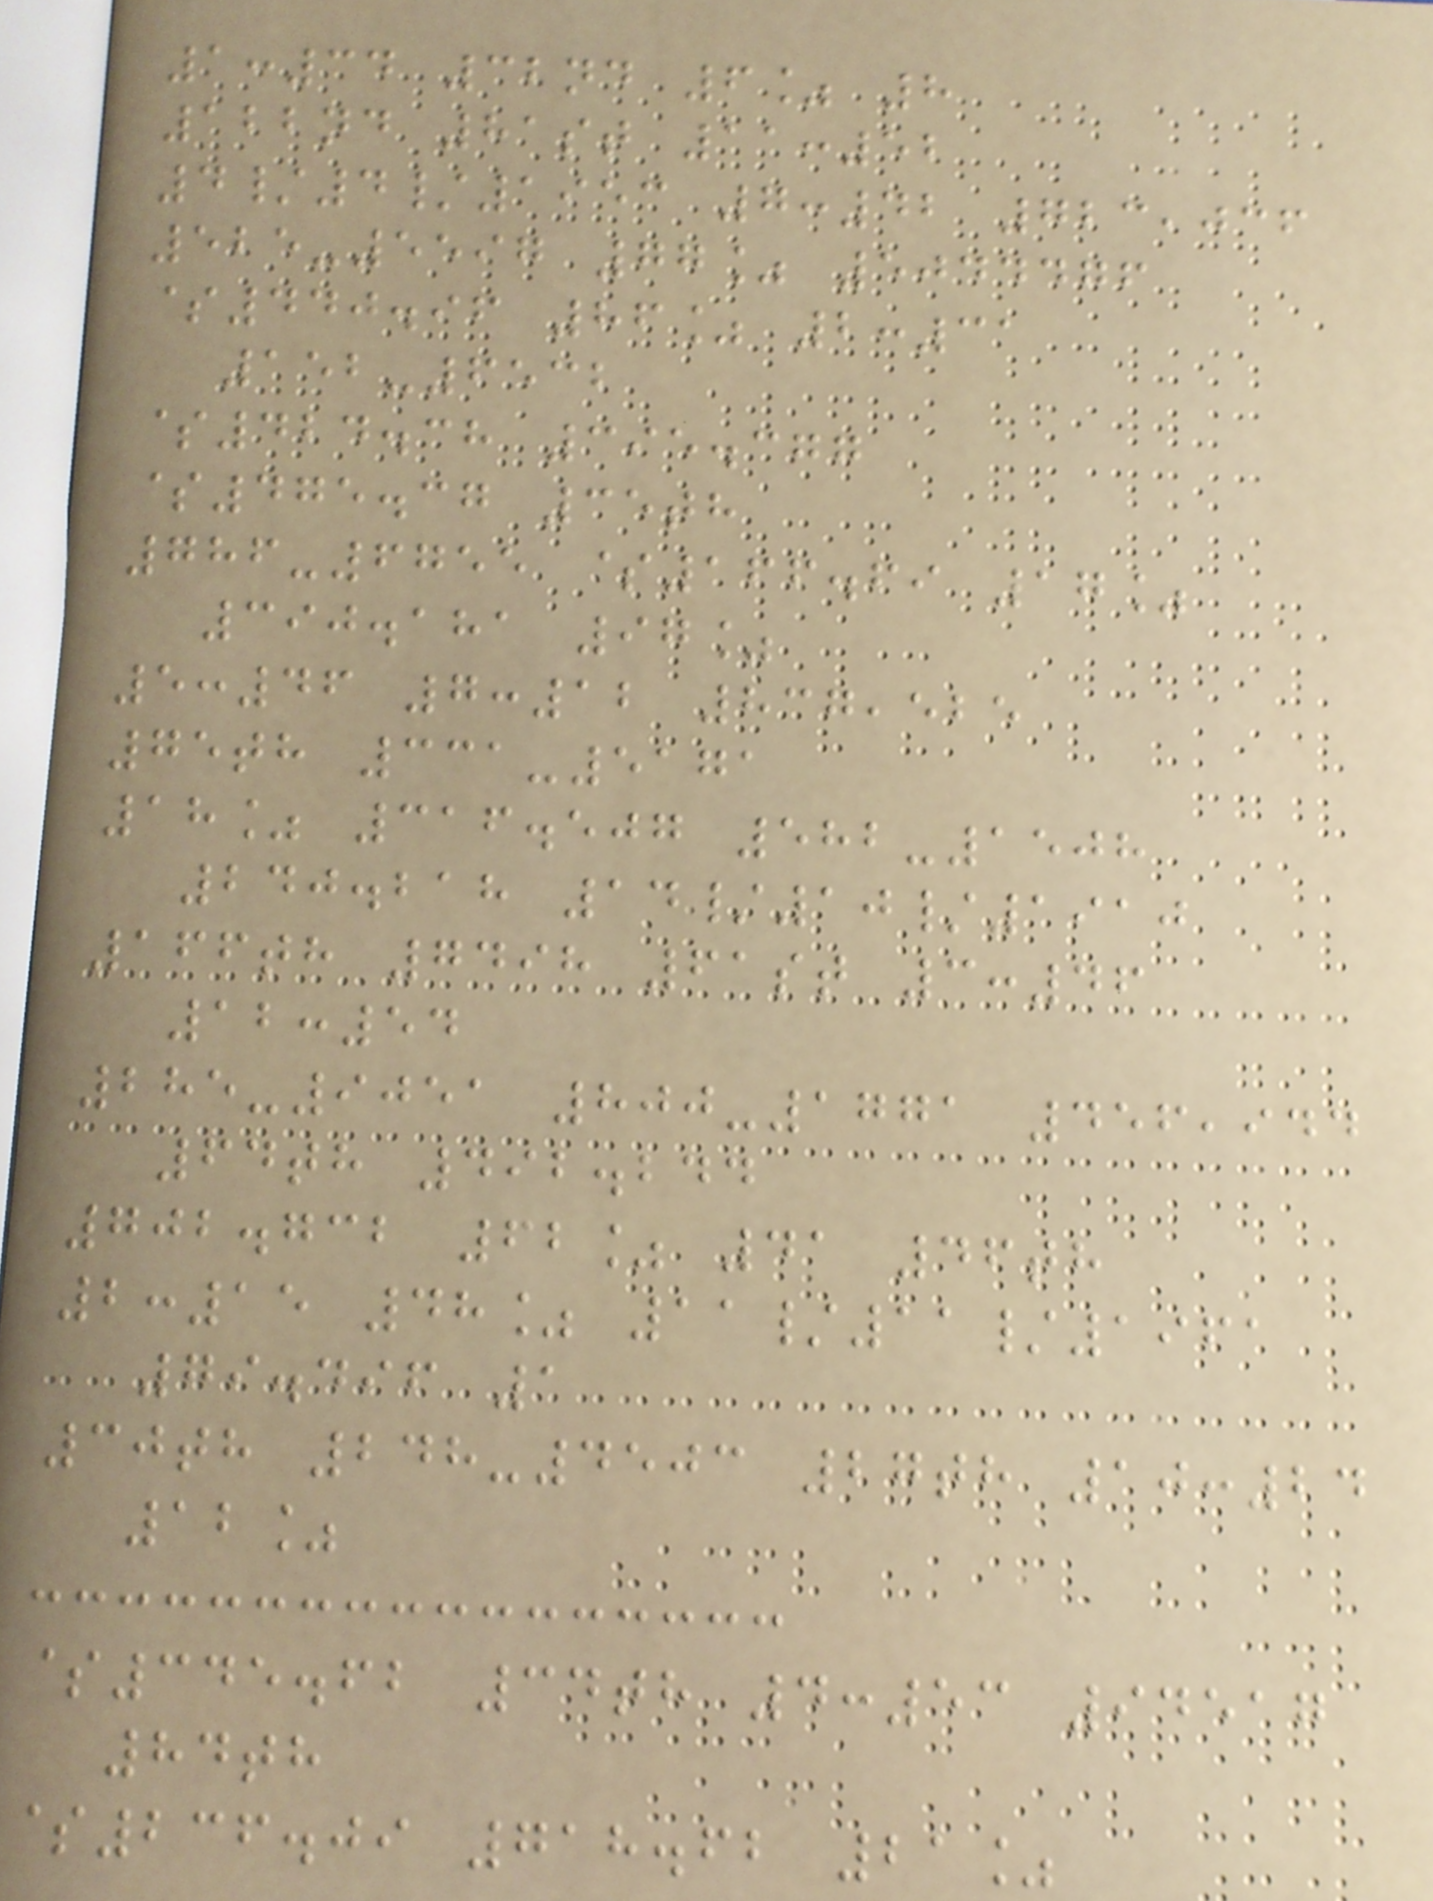1:34 32nd 6% 8
122nd 81st 11:52
4/4/1953 7:42 723,036
525-5597 77% 5044476
$440.96 86% 2:31
152-6532
$424.38 395.377
$475.37 35th
786-6755 $166.69 17%
390.181 97%
5:46 7:12 837,525
75th 331-5171
18% 316.507 582-1508
240.218 14/10/1910
166th 7498 61st 3:46
12:54
285-9051 800-1771 456,944
64th 492.244
702.732 62% 41 46th
2:15 48% 11/11/1961
79.496 1
30th 248-4503 27th 10:24
12%
$345.62 34th 4:53 94517
84th
$236.09 718.62 21%
